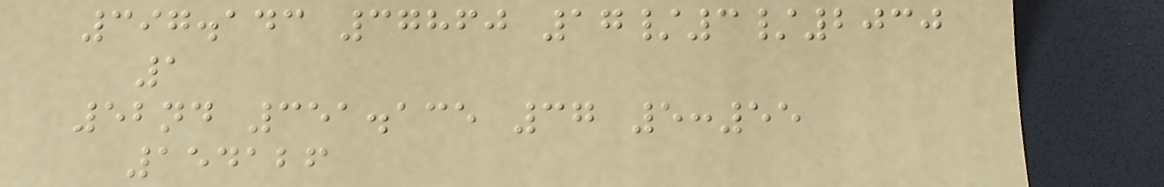397.143 37860 17/3/2030
1
52nd 351.135 37 5:55
154126
